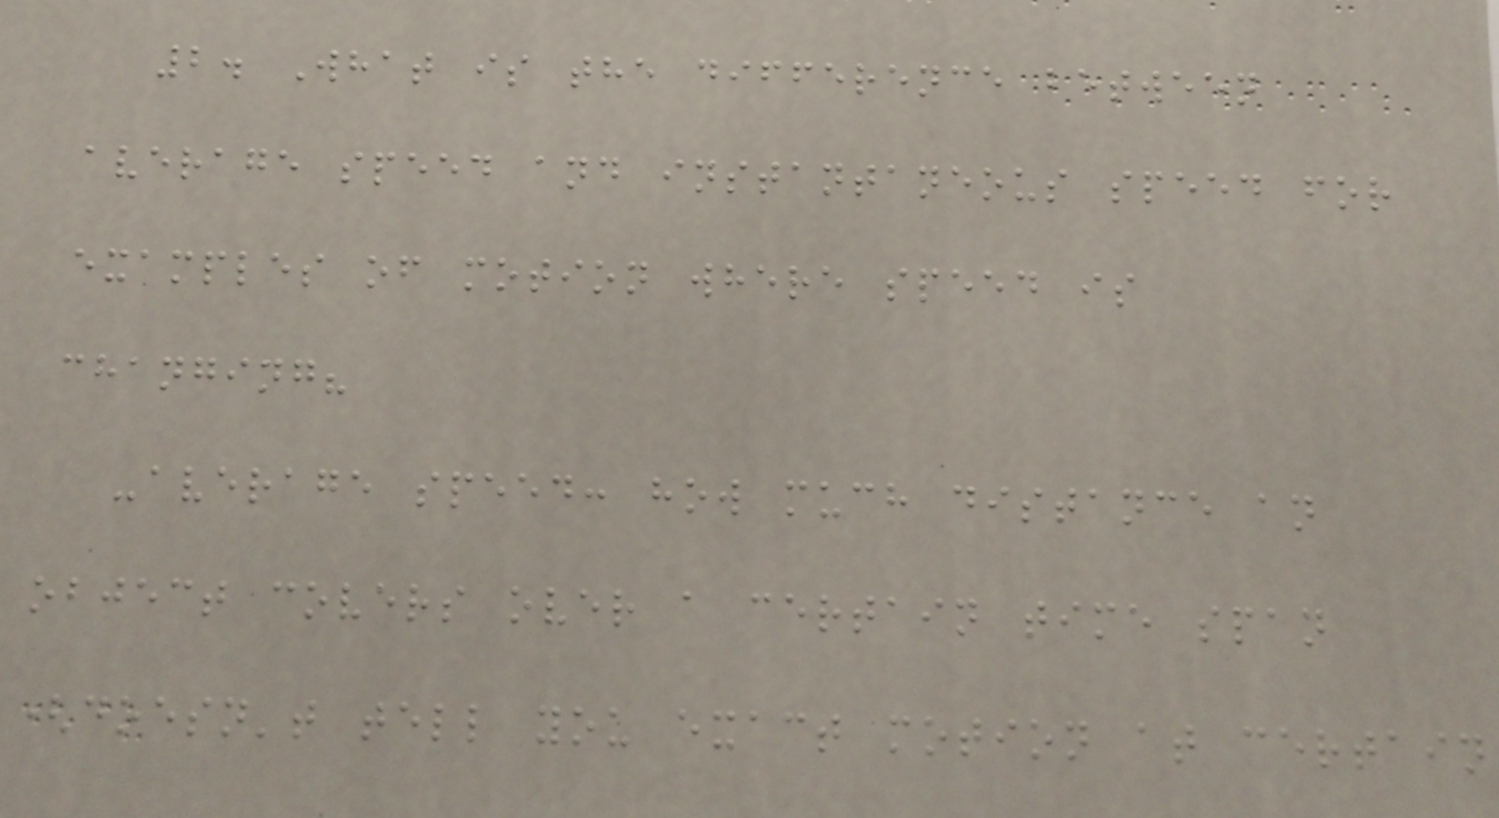2. What is the difference between
average speed and instantaneous speed for
examples of motion where speed is
changing?
-average speed: how much distance an
object covers over a certain time span
(doesn't tell you exact motion at certain
